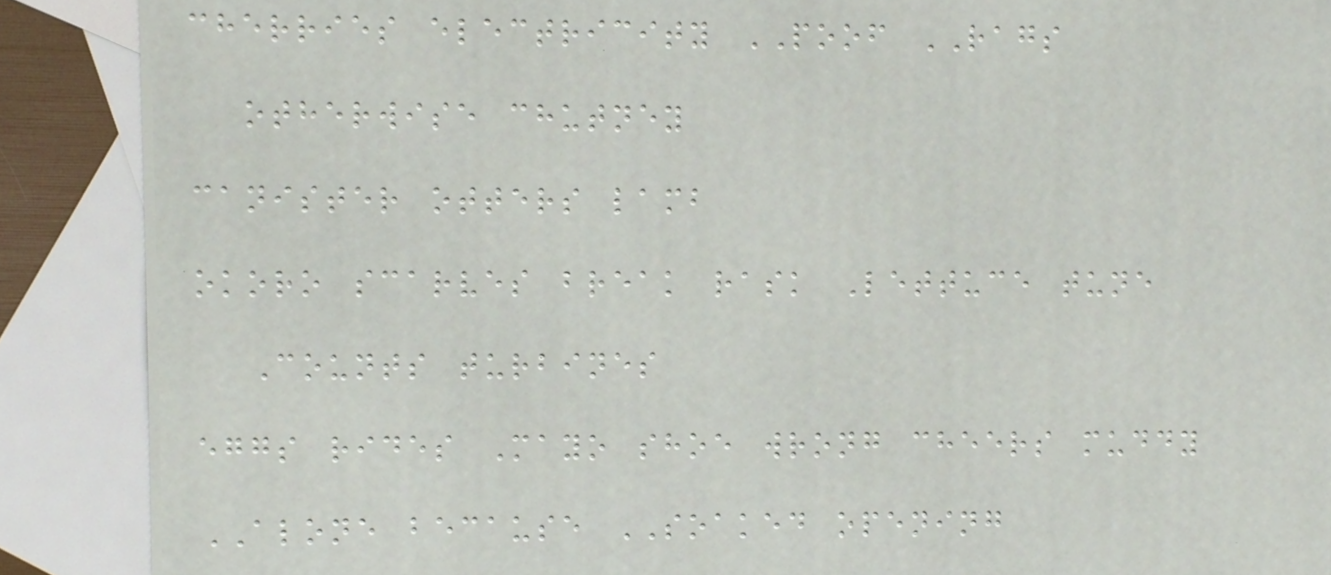cherries electricity POOF RAGS
otherwise chutney
canister otters lamb
okoro scarves break rask Lettuce tune
Counts turbines
eggs rides Mayo shoe wrong cheers muddy
ALONE because SOAKED opening
